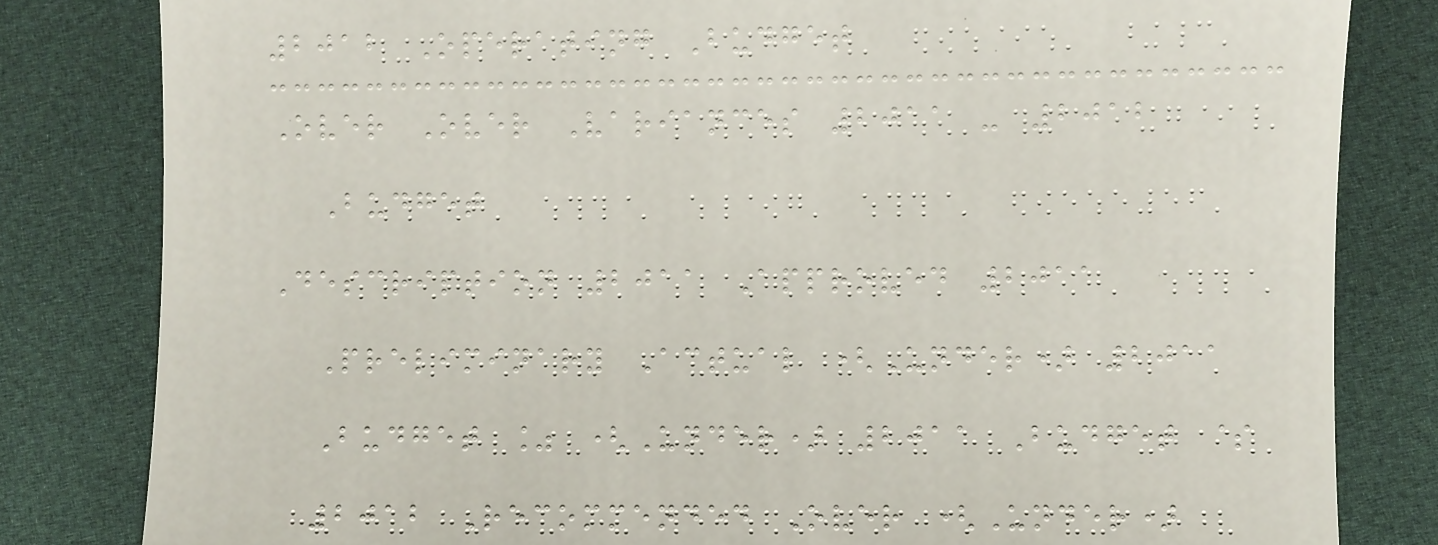2012 Operating Budget
Over Over Variances 2011 - 2012
Budget
Description 2011 Approved 2011
Preliminary Actual (Under) 2011
Budget % (Under) 2011 Budget $
2012 Recommended Over (Under)
